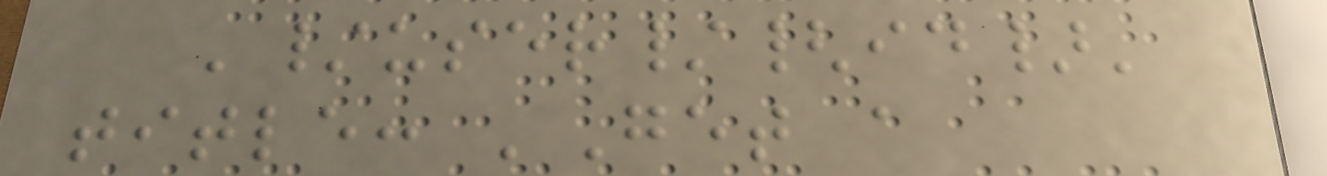'/user/{id}'
title: 'Get a
